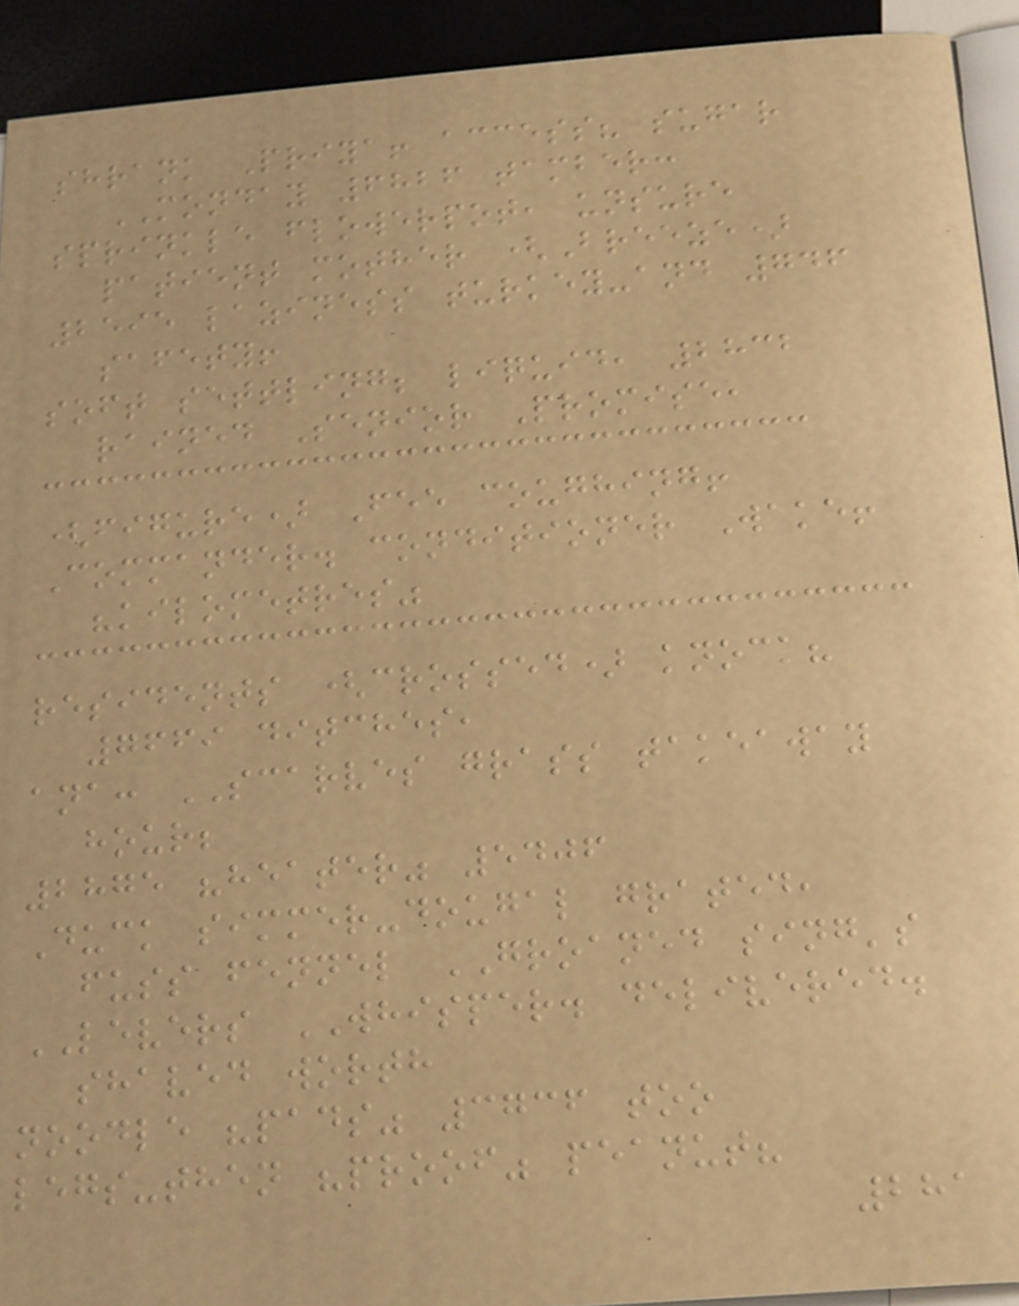shrank Priya! access? sugar
MONDAY 6826 tamber:
sprinkle flowerpot, unsure
patient mother (Breeze)
2595 laziness turkey-and 746
safety!
soft settling; liquid, 2832
rained Senior Promise,
(figure) Fee coughing!
Commander. conditioner Wake!
"kilometres"
residents (crossed) knock?
7669 ditches,
ana: SCARVES grass takeaway
hour;
2875 "heater" 5406
Duck simmer-dougal grated,
fuss fennel GROANED sing's
LEVERS WHISPER. delivered.
shaved worth
noodle "pads" 3736 too
legs-then "proof" peanut?
281
